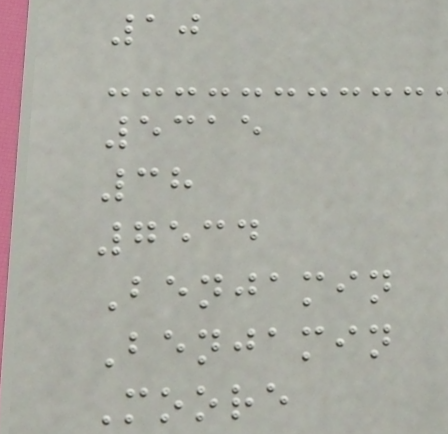10
5315
38
7534
Benjamin
Benjamin
Moore
